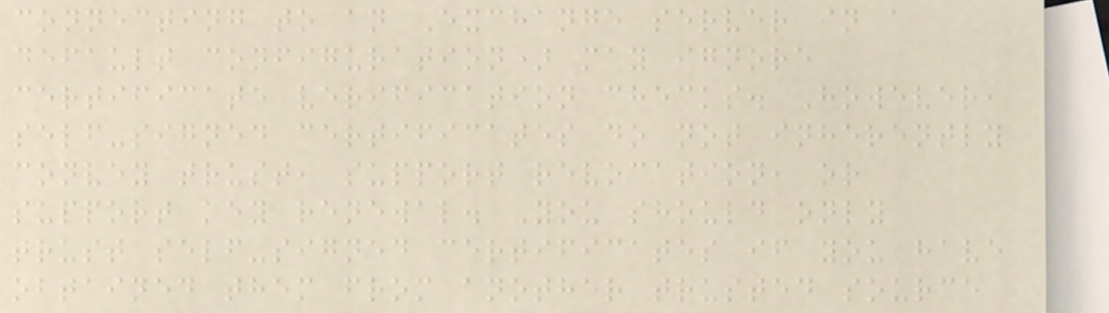connecting to an Exchange server in a
default configuration) may ignore
certificate verification checks. However,
self-signed certificates do not inherently
convey trust, support revocation, or
support key renewal. You should only
trust self-signed certificates if you have
obtained them from another trusted source
